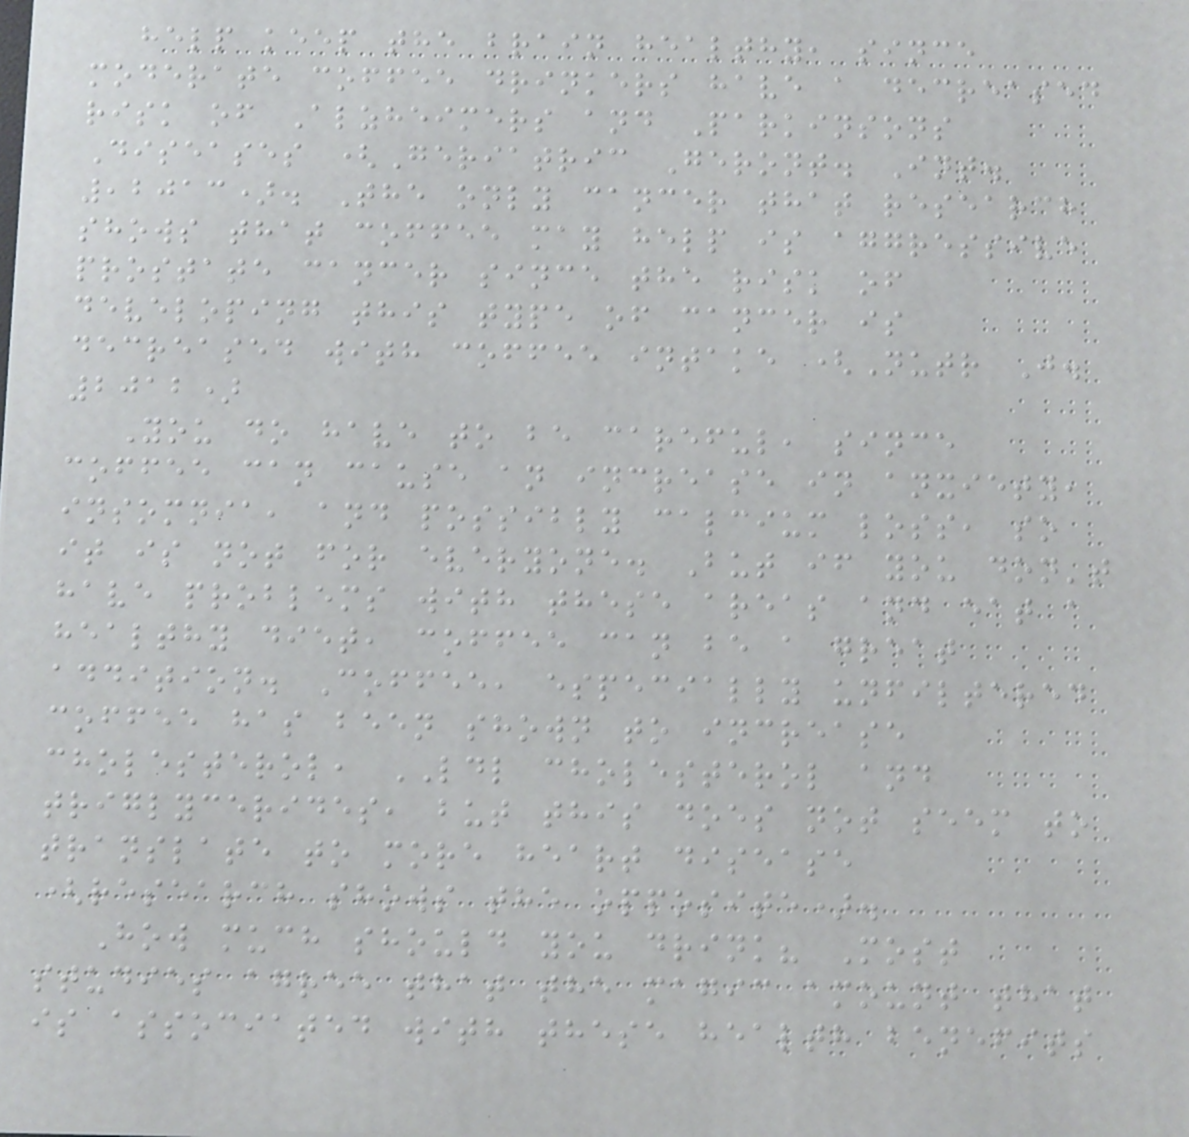help keep the brain healthy, since
moderate coffee drinkers have a decreased
risk of Alzheimers and Parkinsons
Diseases (Geriatric Geront. Int.
,2013). The only cancer that research
shows that coffee may help is aggressive
prostate cancer since the risk of
developing this type of cancer is
decreased with coffee intake (Nutr J.
2012)
You do have to be careful, since
coffee can cause an increase in anxiety,
insomnia, and possibly calcium loss, so
it is not for everyone. But if you don't
have problems with these areas and eat a
healthy diet, coffee can be a great
addition. Coffee, especially unfiltered
coffee has been shown to increase
cholesterol, LDL cholesterol and
triglycerides, but this does not seem to
translate to more heart disease
(research shows the opposite).
How much should you drink? Most
studies agree that the magic amount that
is associated with these health benefits
